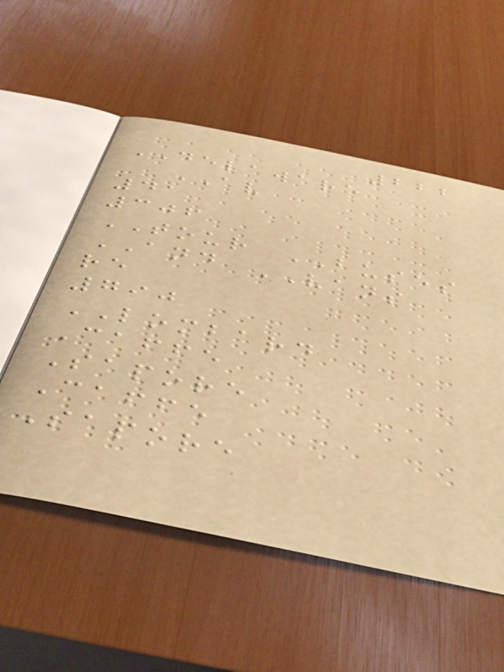222
DELAWARE
AV
41
306
TOUR BUSES
AND VANS
re
790
LOMBARD
Caffe
Sapore
Caffe
Sapore
